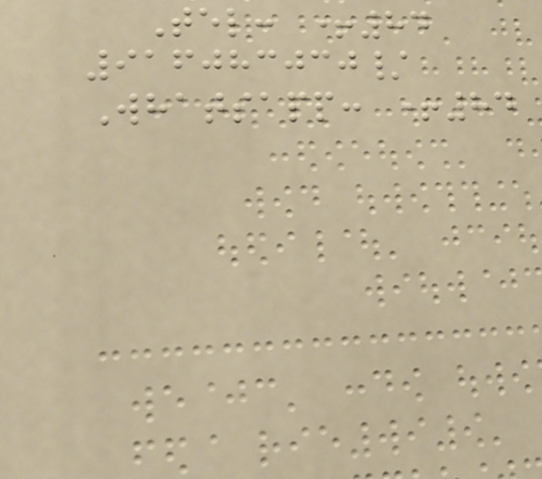Tel: +84
916083030/
Whatsapp: +84
